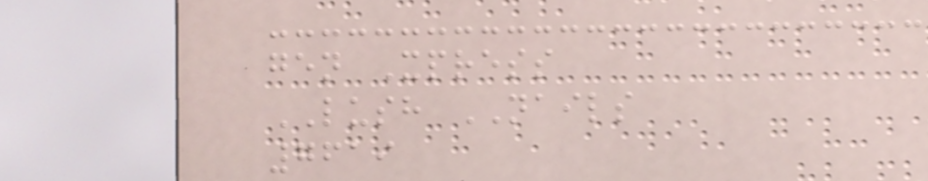gen Xpress
LUSH NAILS
7619
